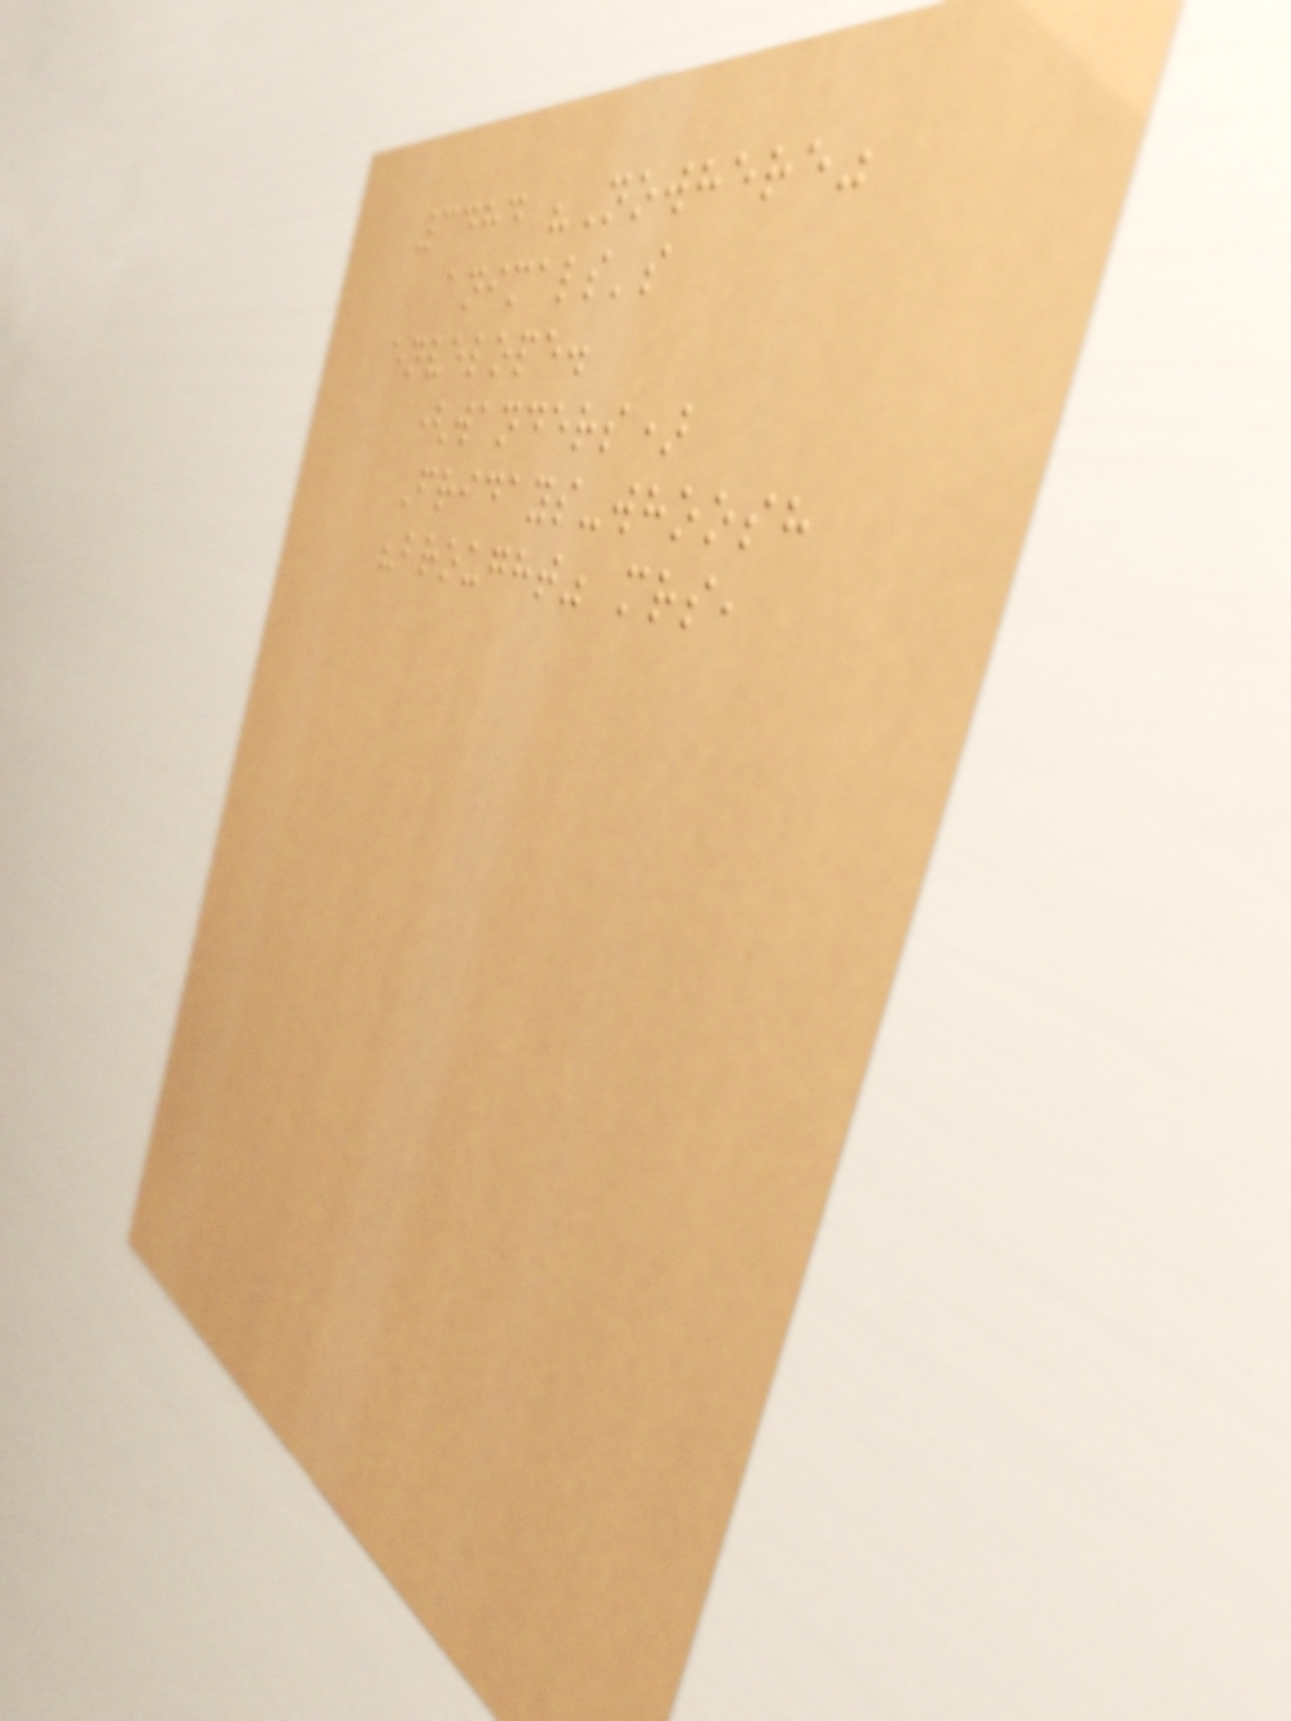3484 "Nowhere"
animals's
envelope.
(wanders)
Fridays-whoosh
"brought" mrs,
